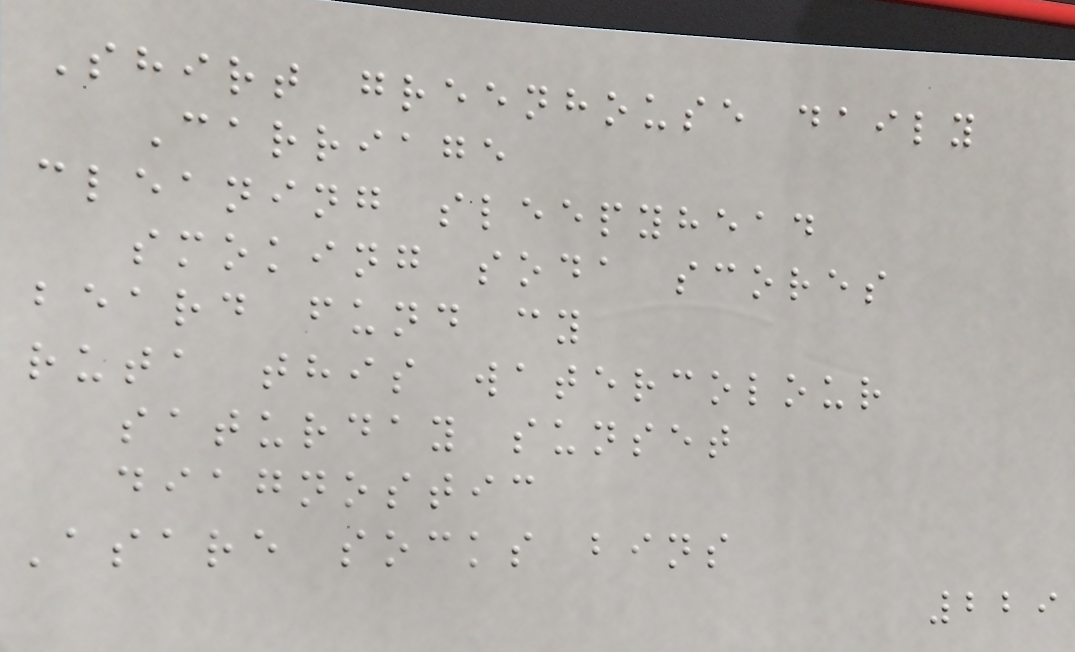Shirt greenhouse daily
Carriage
cleaning sleepyhead
smoking soda scores
beard fund cy
ruta this watercolour
saturday sunset
diagnostic
Asare socks bins
229
